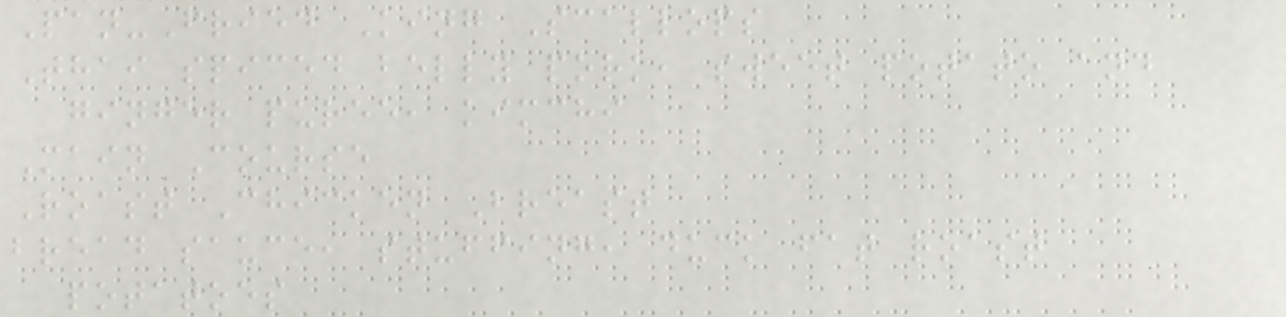Pan-Fried King Scallops
Thai spiced belly pork, sweet potato and
ginger puree, kimchi
Main Course
Roast Chicken Breast
bread sauce, stuffing, duck fat roast
potatoes
